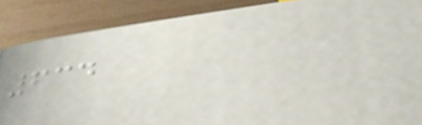634
